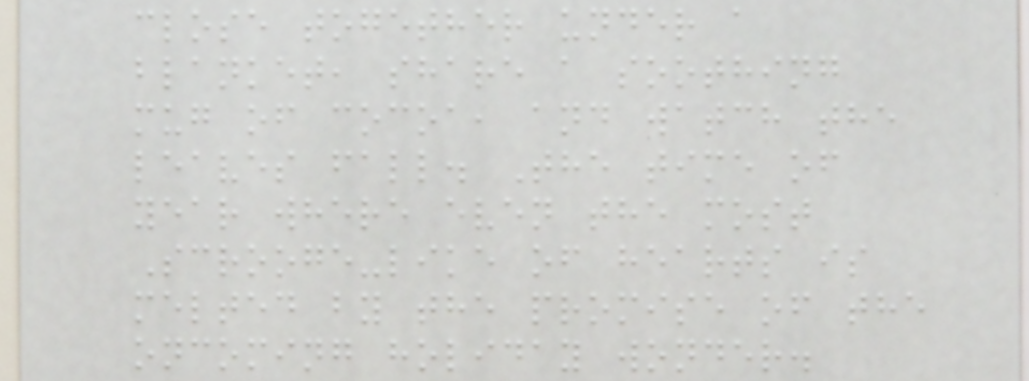close together under a
blanket, share a soothing
mug of cocoa, and watch the
leaves fall. The time of
year where even the most
Scrooge-like of hearts is
melted by the promise of the
oncoming holiday wonder.
